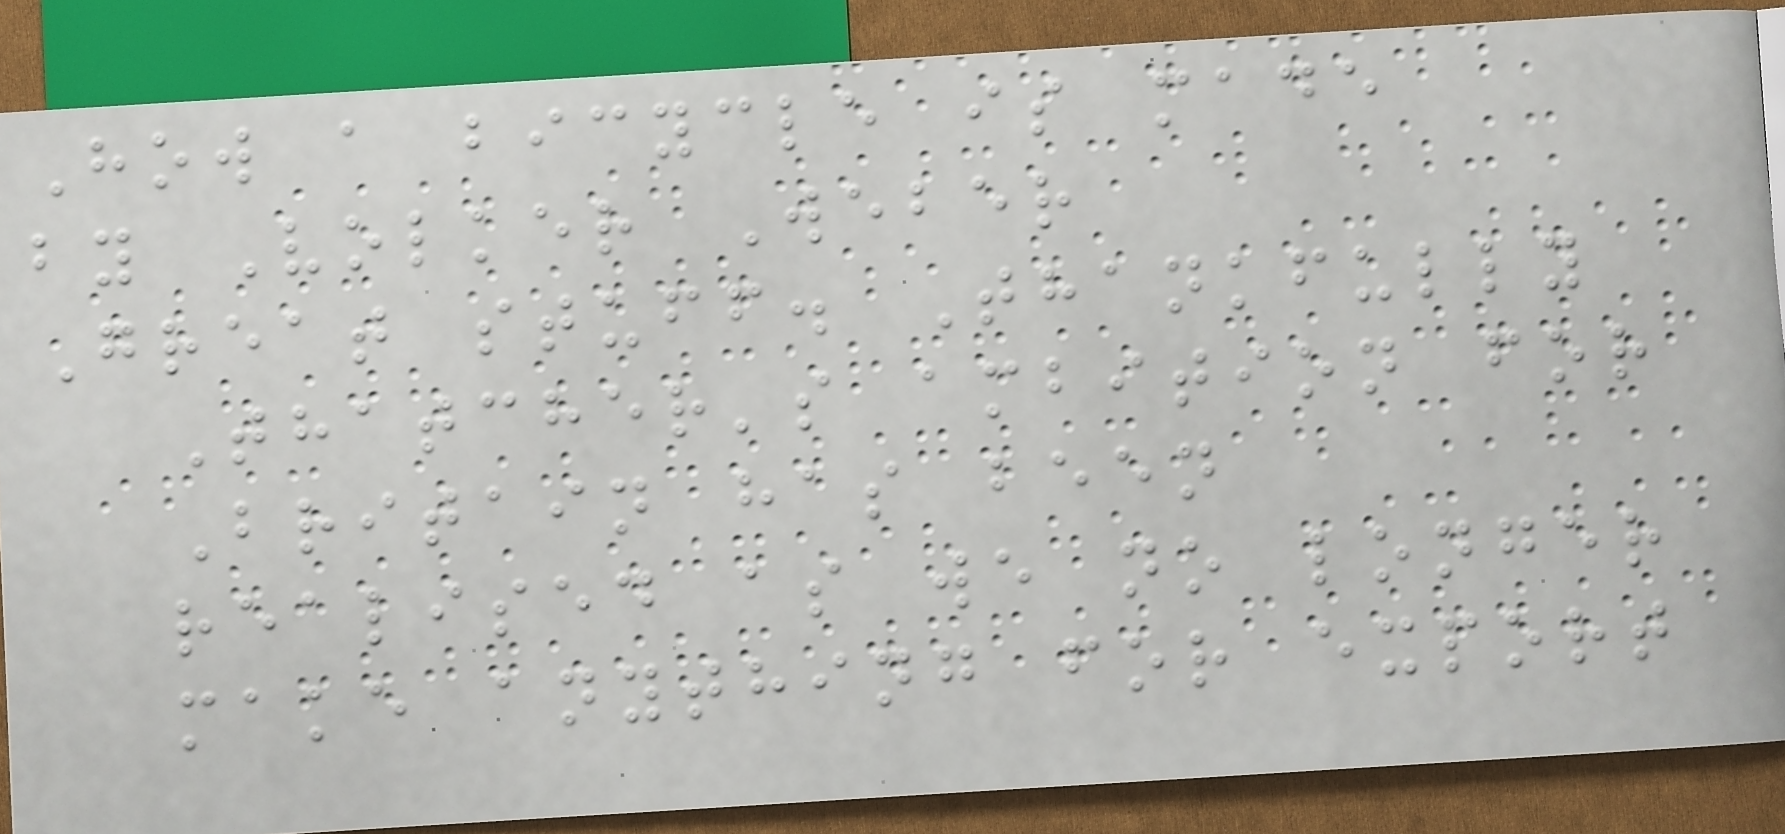How a bicycle is made
by Volker Weber
Great stuff. Thankfully
Thatcher's ambition for
Britain has been
realised as we no longer
make anything for export
